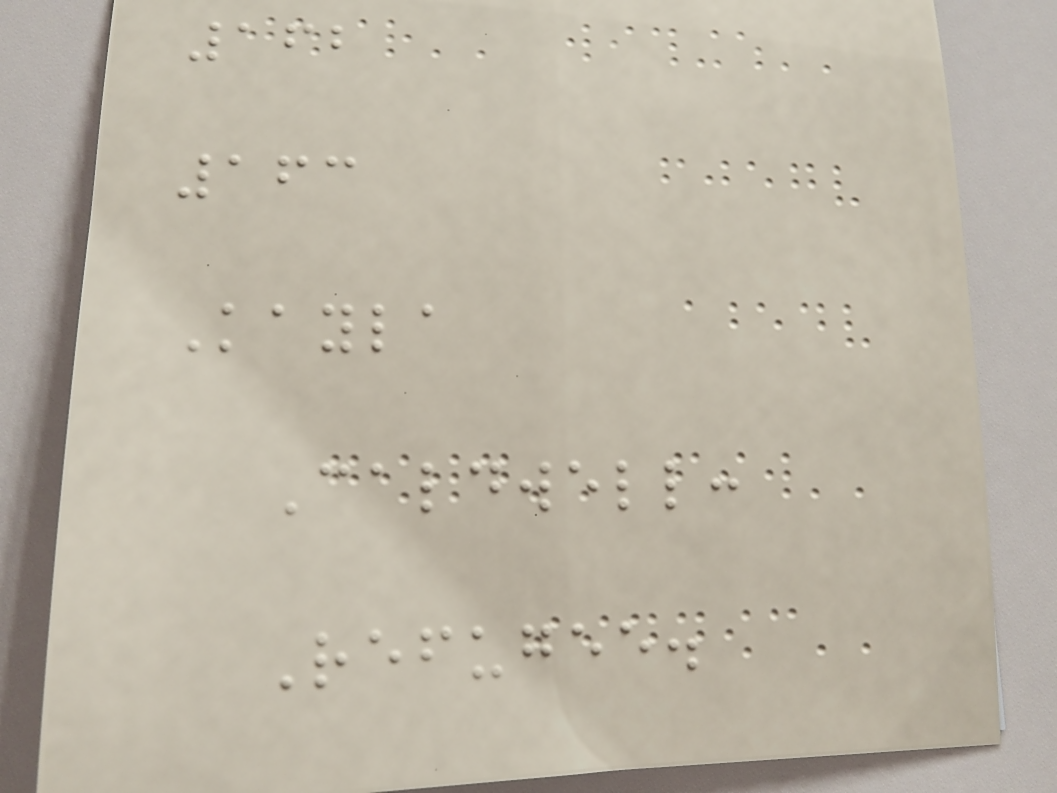162
163
Kayla
Caldwell:
Refugee.
